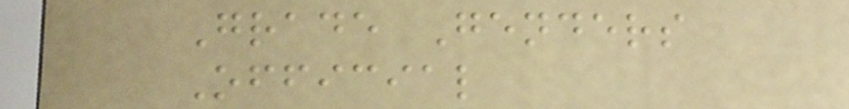Grade Genders
Official
